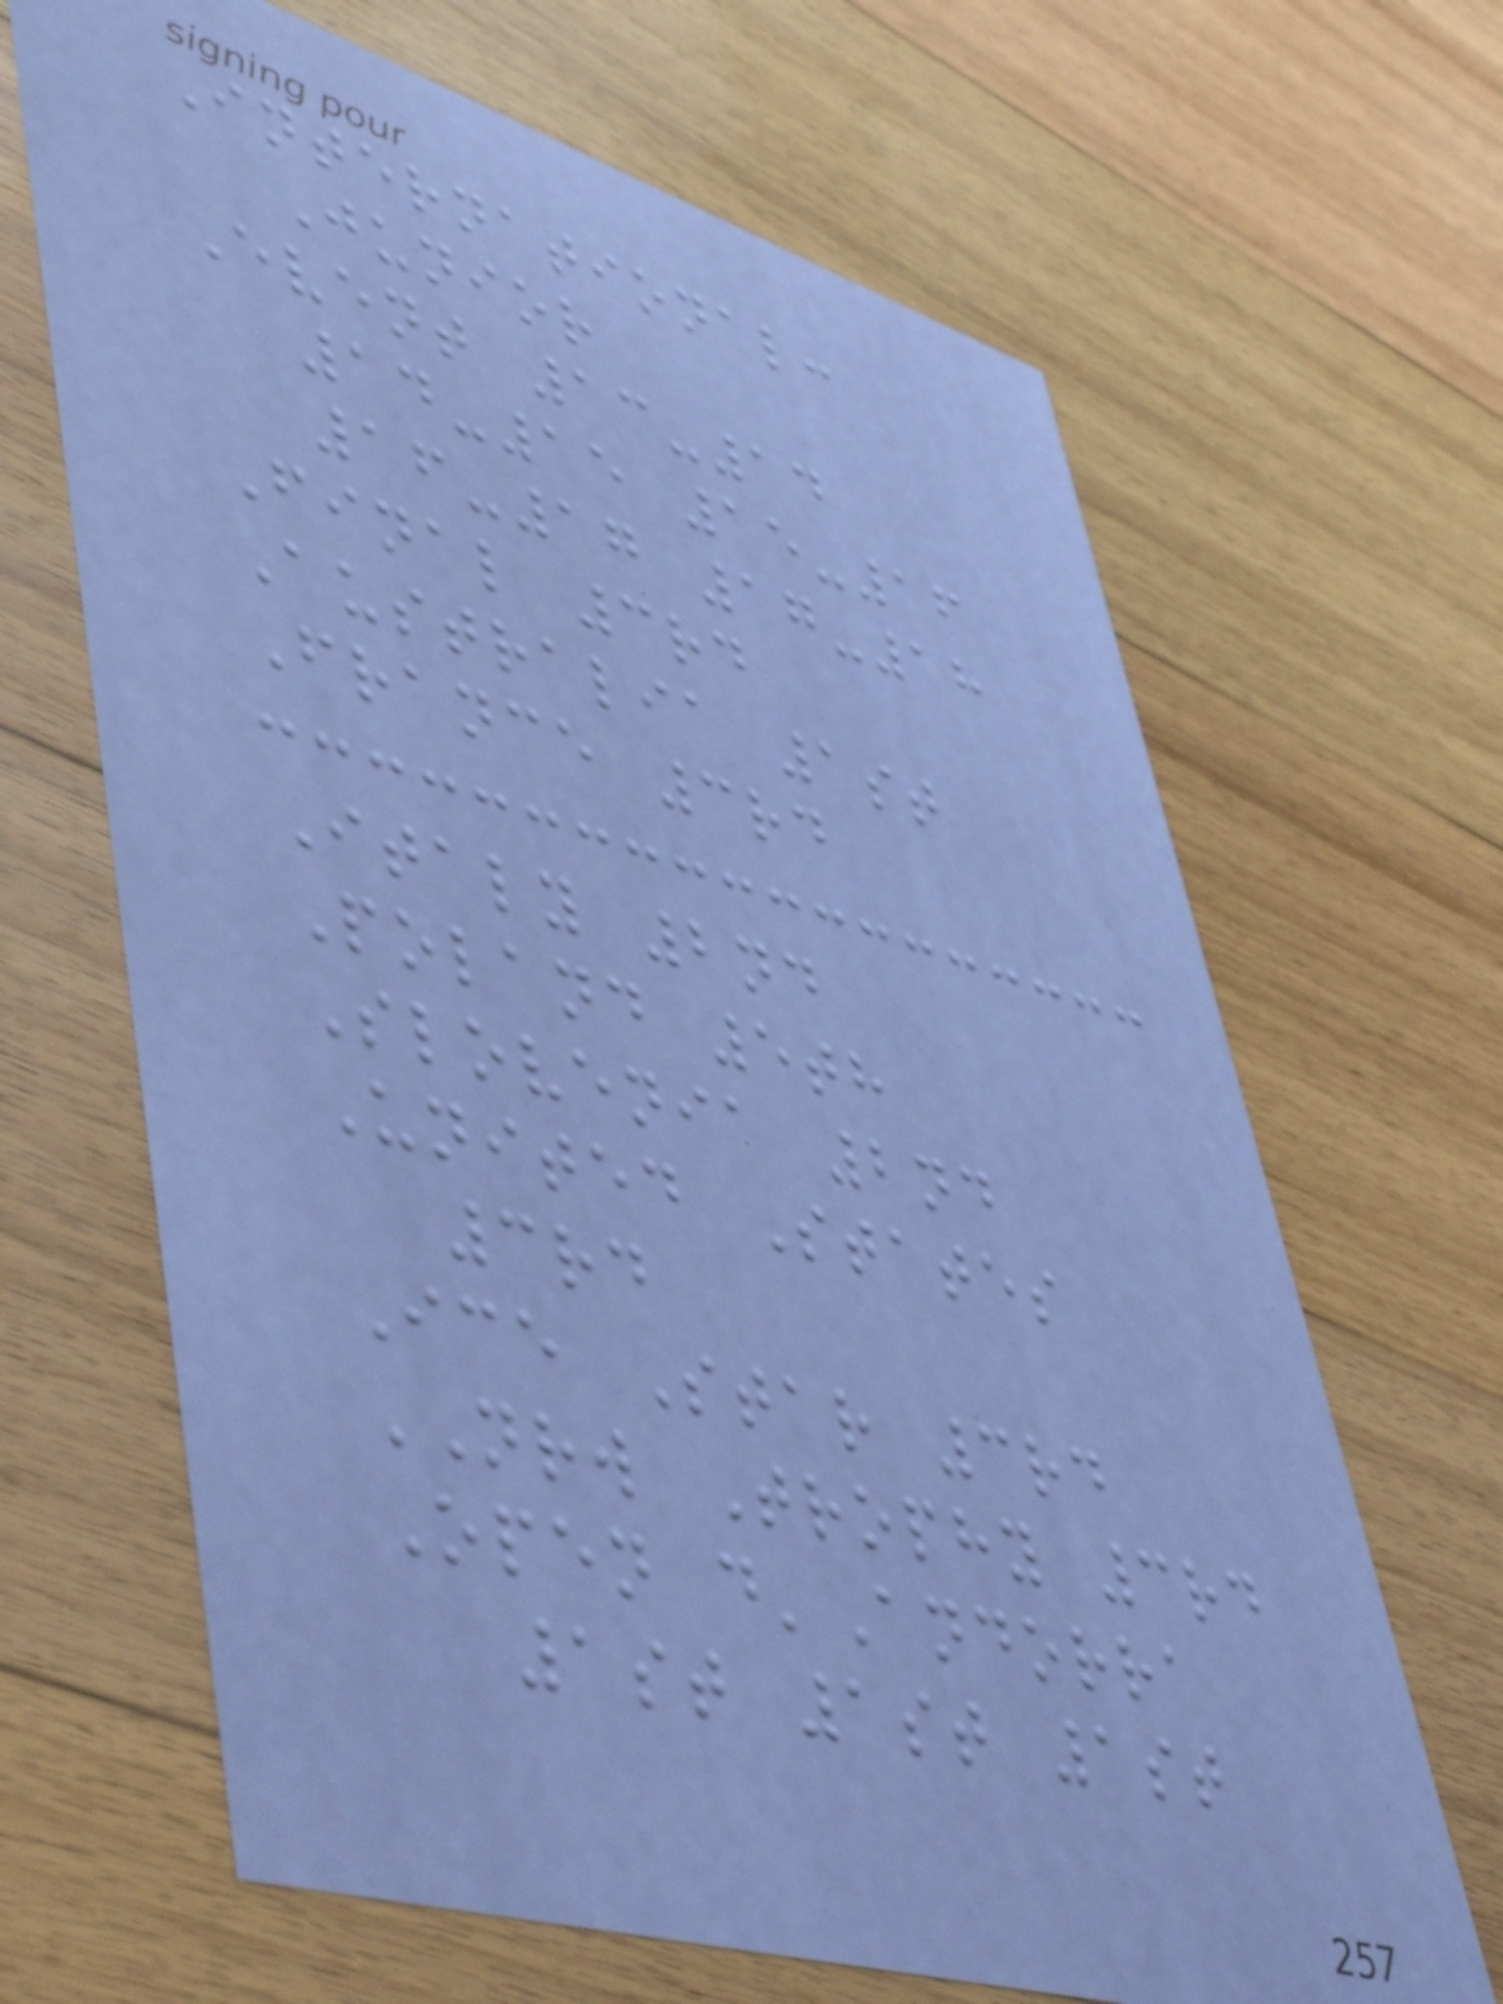International:
Junior
Event 13-14
14-15 15-16
16-17 17-18
Final 3rd
Australia 1st
France 3rd
Italy 2nd
Poland 5th
Slovenia 2nd
United States
3rd
Ice Star 3rd
NRW Trophy 3rd
Open d'Andorra
1st 1st 1st
